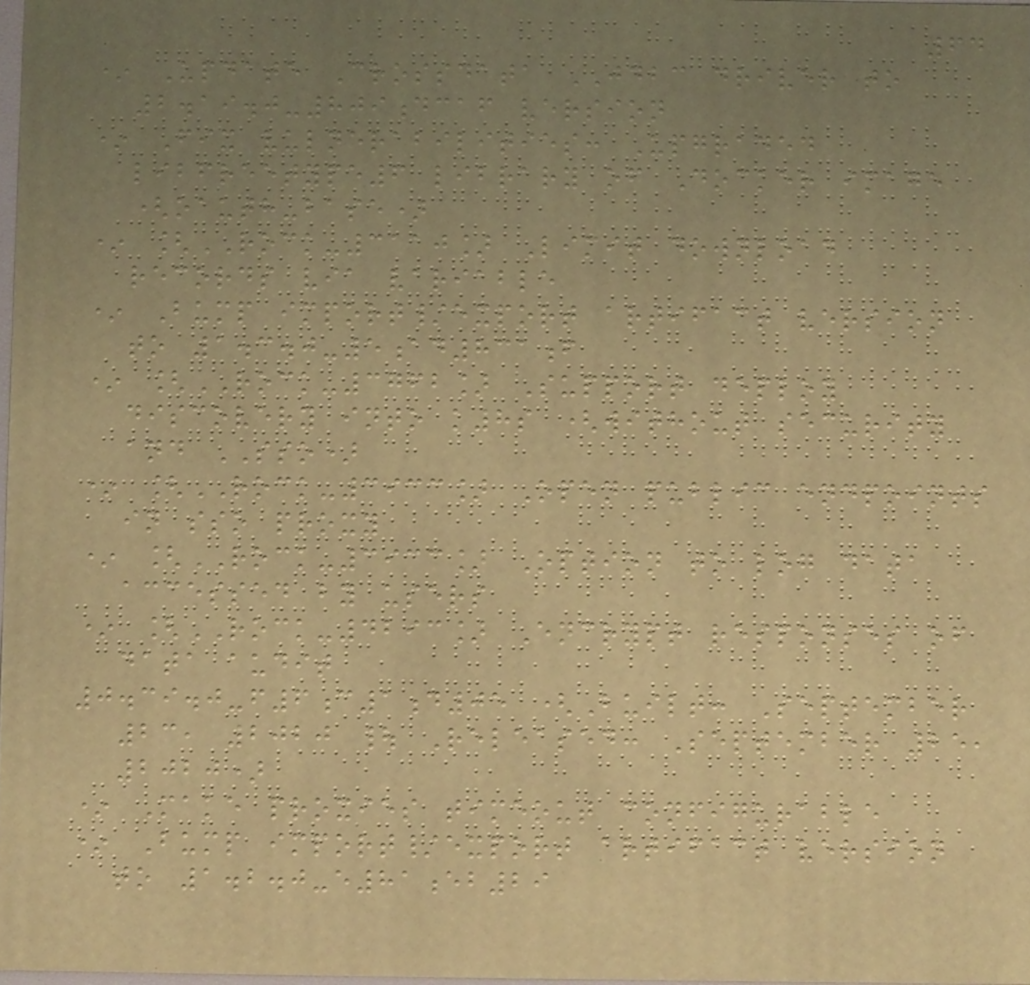64
* Update Crossdata JDBC driver to
2.19.0-809dcaf version
* Fix vulnerabilities: Upgraded
libfreetype6 library of Docker image
(oauth-base)
* [ROCK-3110] Limit download
records via variable
* Bump import/export artifact version
to 1.3.0-5ad831f
* [ROCK-3762] Support deploy
discovery into k8s (without security
and SSO)
* [ROCK-3933] Open public endpoints
in sso proxy
* [ROCK-3933] Option to log data
accessed by users
* [ROCK-4293] Encrypt responses of
data audit
0.39.0-f6c1d05 (Built: September
23, 2020 | Released: September 25,
2020)
* Make proxies timeout configurable
* Bump import/export artifact version
to 1.2.0-e81eb29
